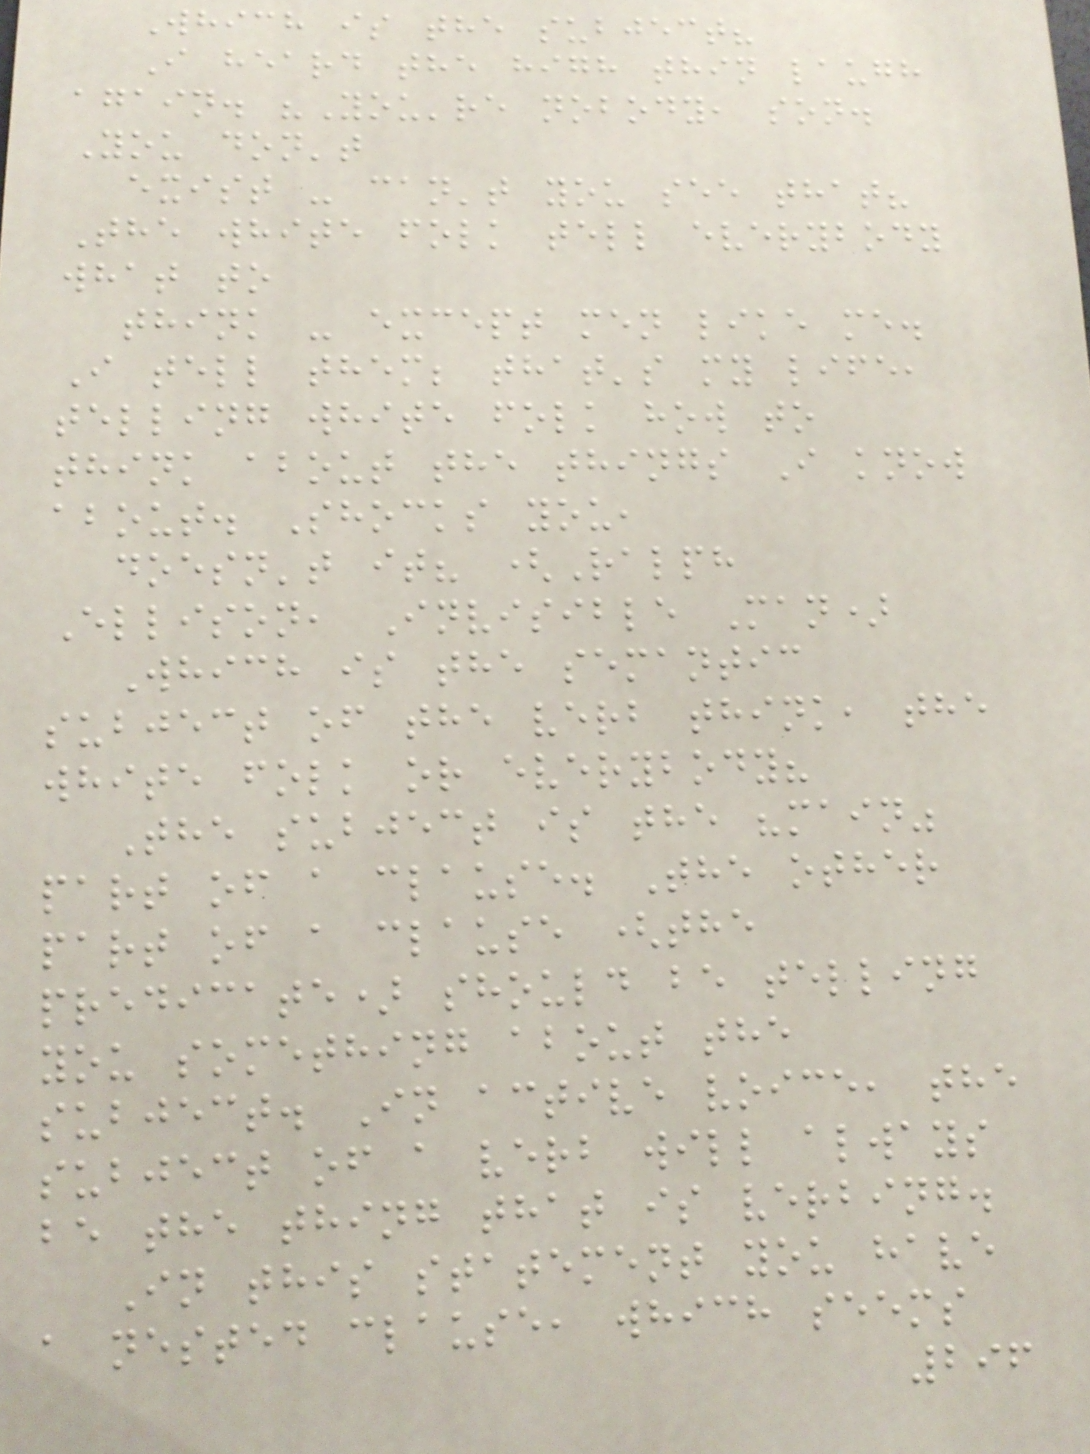Which is the subject?
I heard the high thin laugh
again. "You're nobody, son.
You don't
exist - can't you see that?
The white folk tell everybody
what to
think - except men like me.
I tell them; that's my life,
telling white folk how to
think about the things I know
about. Shocks you,
doesn't it? (Ralph
Ellison, Invisible Man)
Which is the semantic
subject of the verb think, the
white folk or everybody?
The subject is the "main"
part of a clause. The other
part of a clause (the
predicate) should be telling
you something about the
subject. In active voice, the
subject of a verb will always
be the thing that is verbing.
In this statement you have
a nested clause, which seems
296
